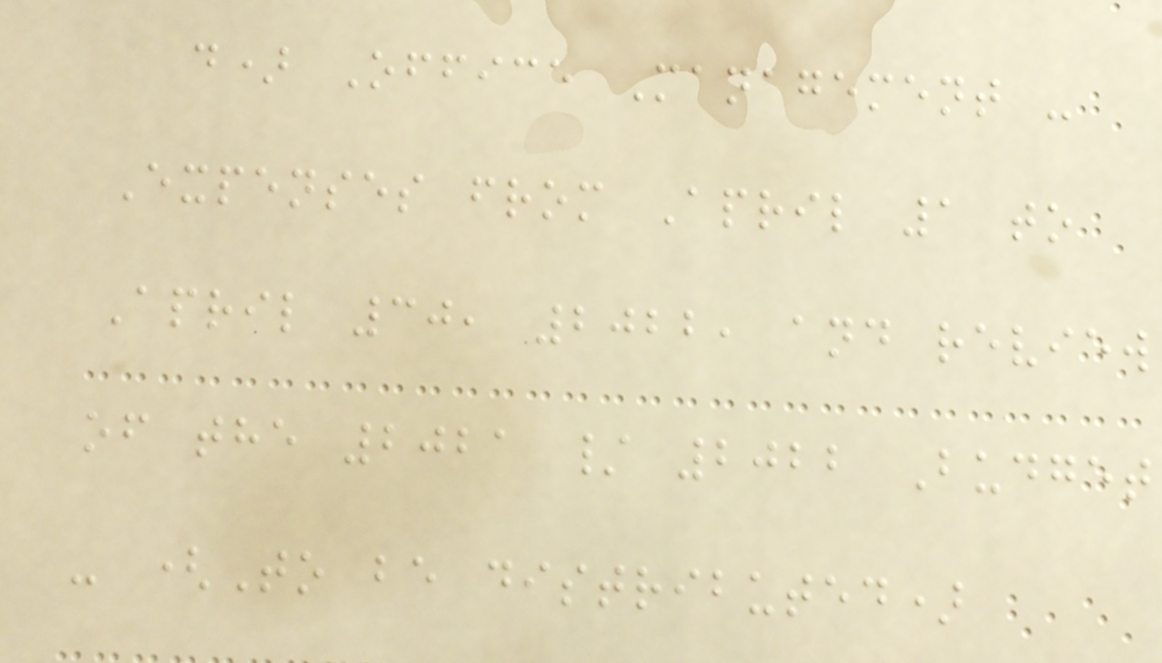d) Office Management -
Expenses from April 1 to
April 30, 2022, and review
of the 2021 / 2022 Budget
- (To be distributed)
